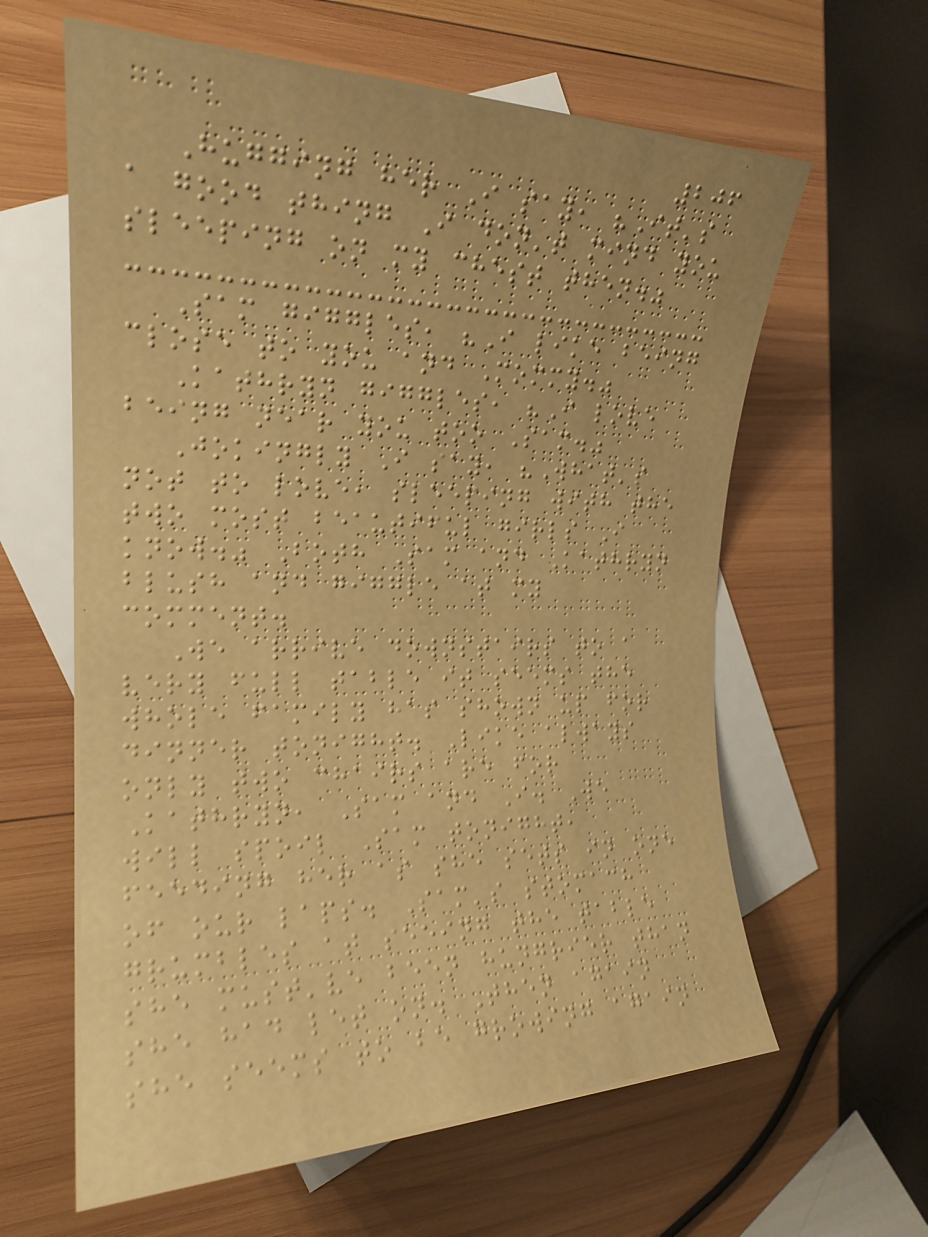206
Hugging her I say, "It's
a good thing I don't mind you
sleeping on my chest then."
Sam giggles, "I like being
close to you and Mommy."
Kathryn giggles, "I love
being near you too Sam."
Jokingly I say, "What's
not to love, sleeping with the
two most beautiful girls I
know." Both Sam and Kathryn
blush and giggle at my
comment.
We arrive downstairs to a
very full table it seems the
whole family has shown up for
dinner tonight. Like always
only two chairs are for
Kathryn, Sam and I. We
will spoil Sam tonight,
feeding her as she sets in one
of our laps. Sam's stomach
grumbles at seeing the table
she must've been hungrier than
she had let on. Then again
she seems to be growing again
